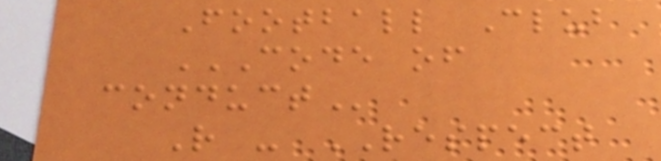Football Club
CODE OF
CONDUCT
R - RESPECT
